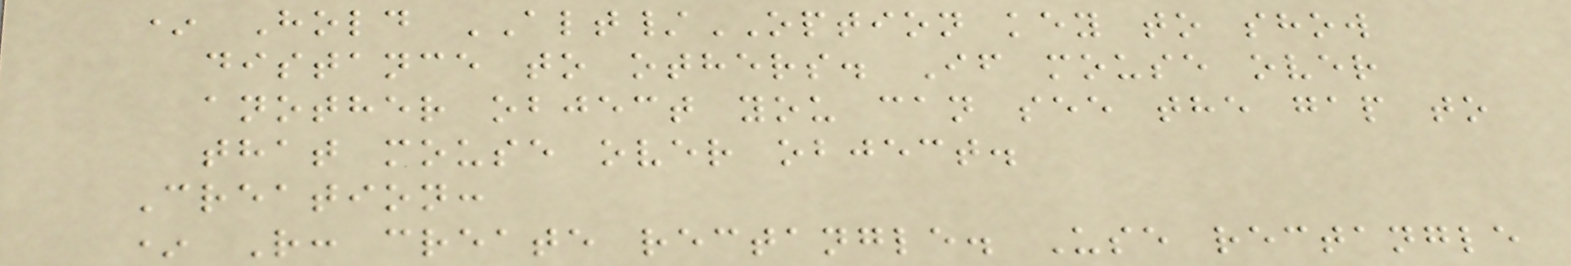* Hold ALT/OPTION key to show
distance to others. If mouse over
another object you can see the gap to
that mouse over object.
Creation:
* R: create rectangle. Use rectangle
